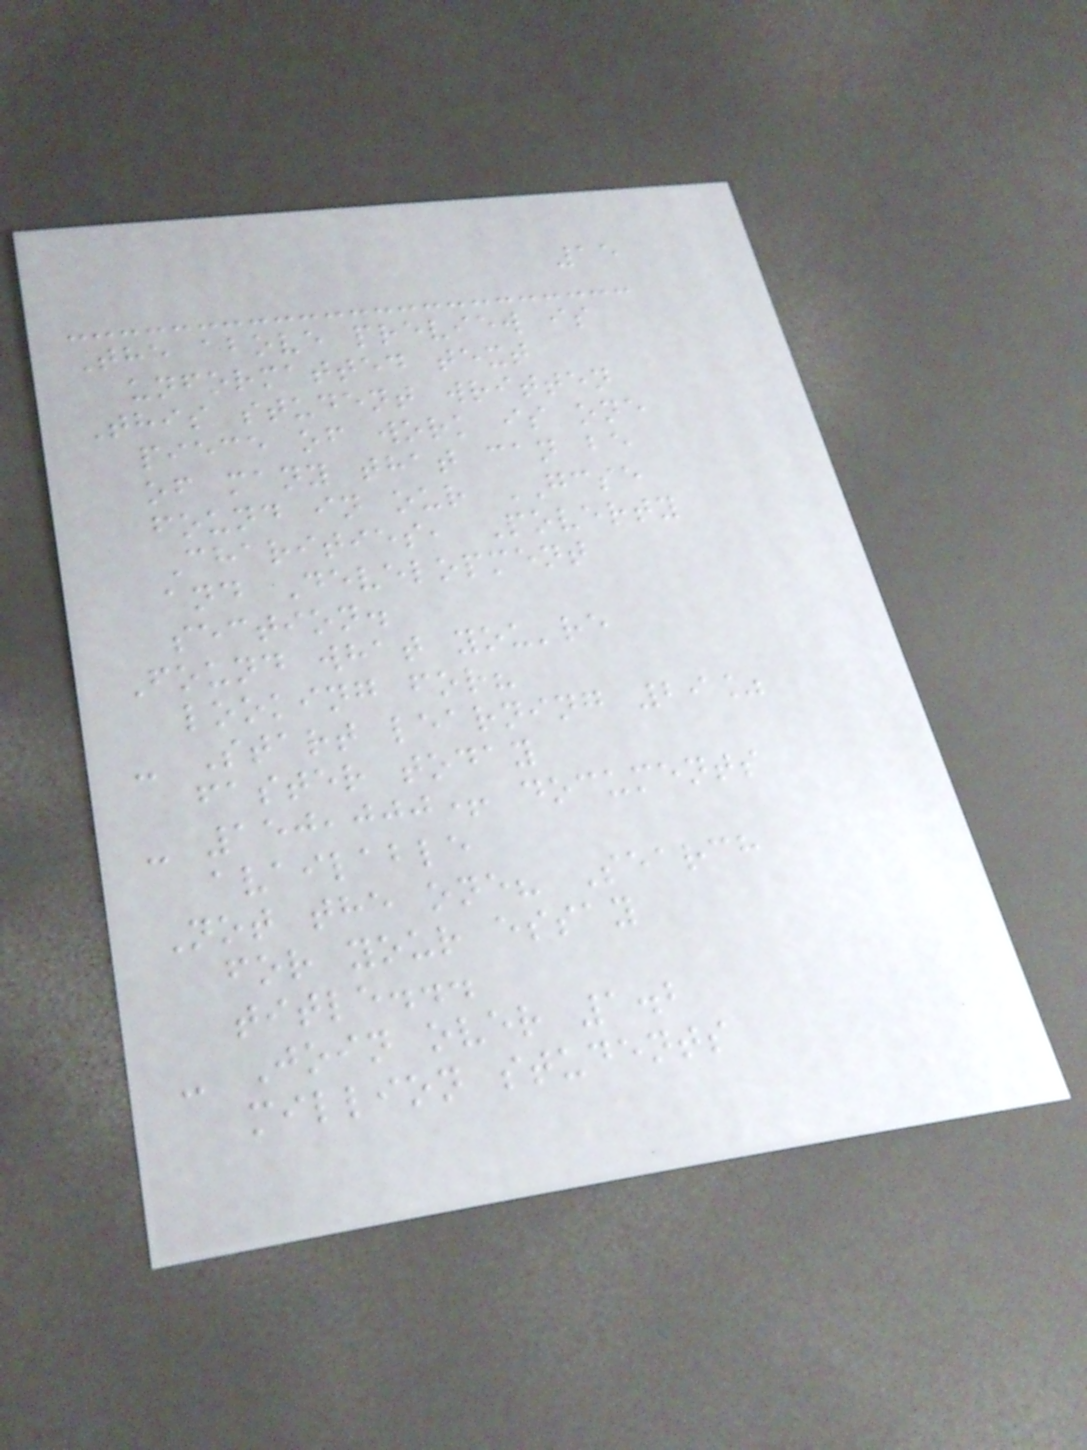15
The above preview is
unformatted text
This student written
piece of work is one
of many that can be
found in our GCSE
Charities, Poverty
and Development
section.
Found what you're
looking for?
- Start learning 29%
faster today
- 150,000+ documents
available
Not the one? Search
for your essay
title...
- Join over 1.2
million students
